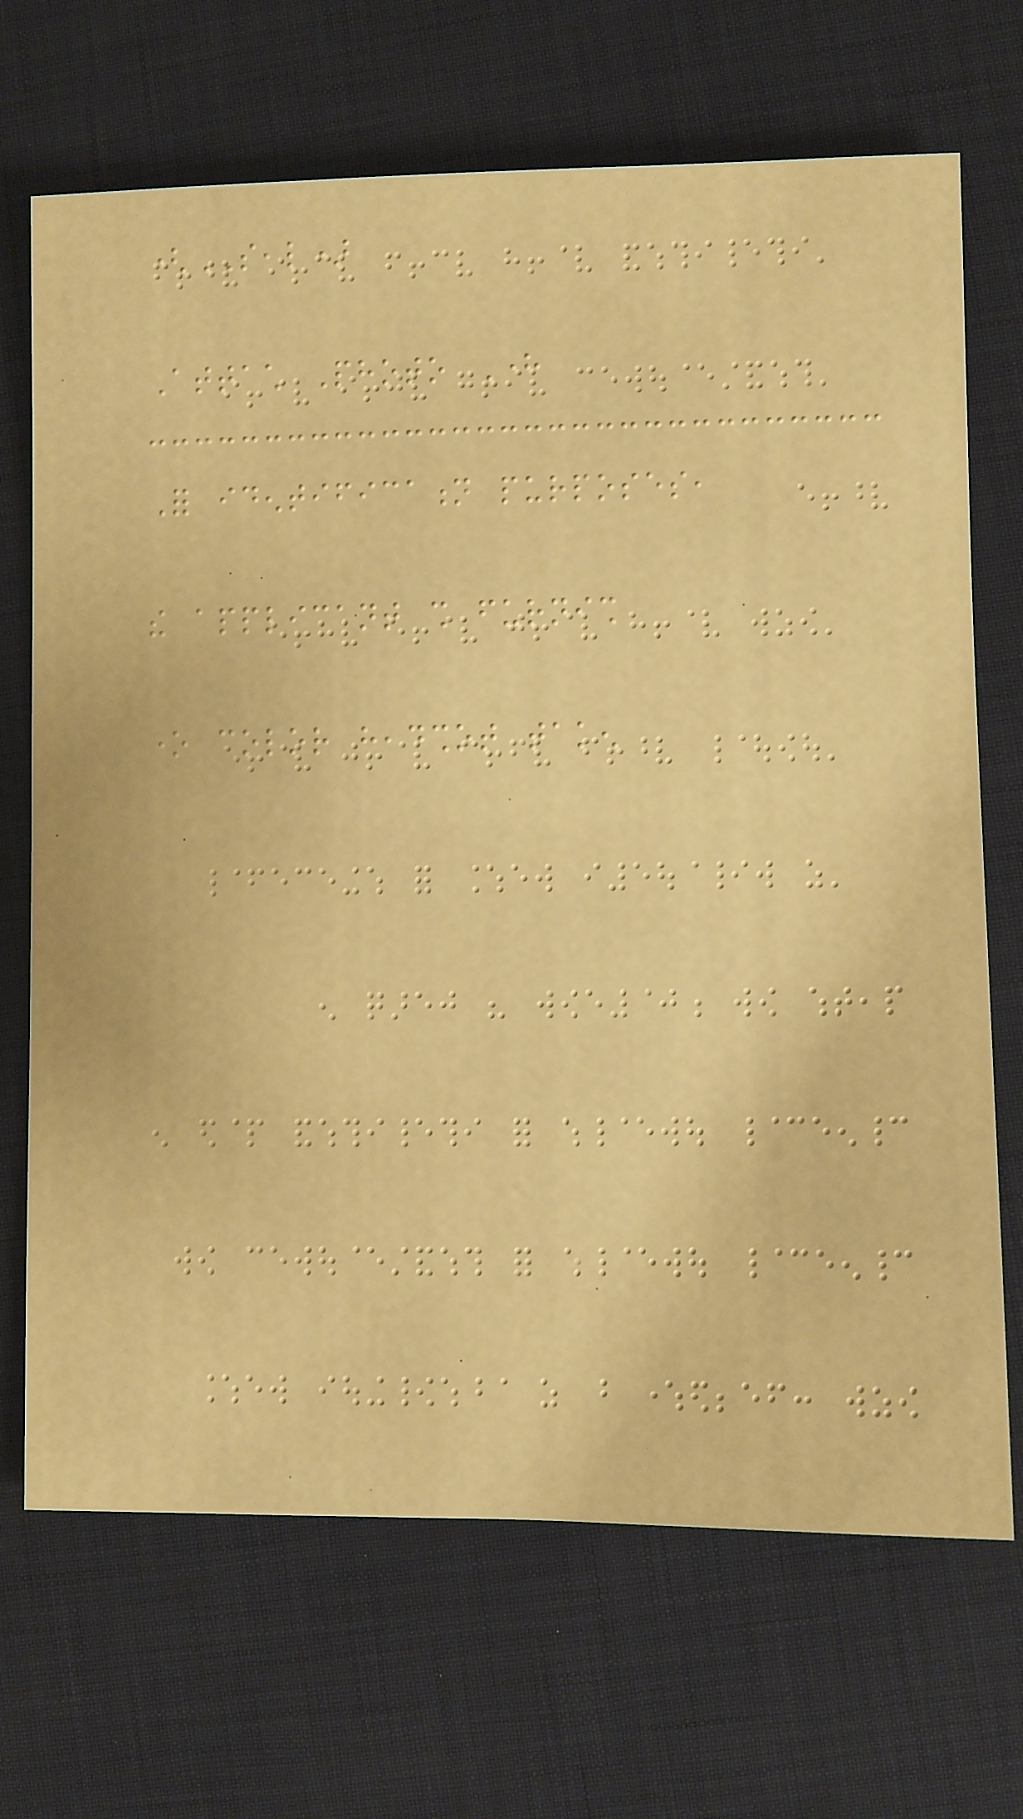(SEAL)
Attach Photo Here
For identification purposes,
the applicant shall furnish
one color headshot taken
